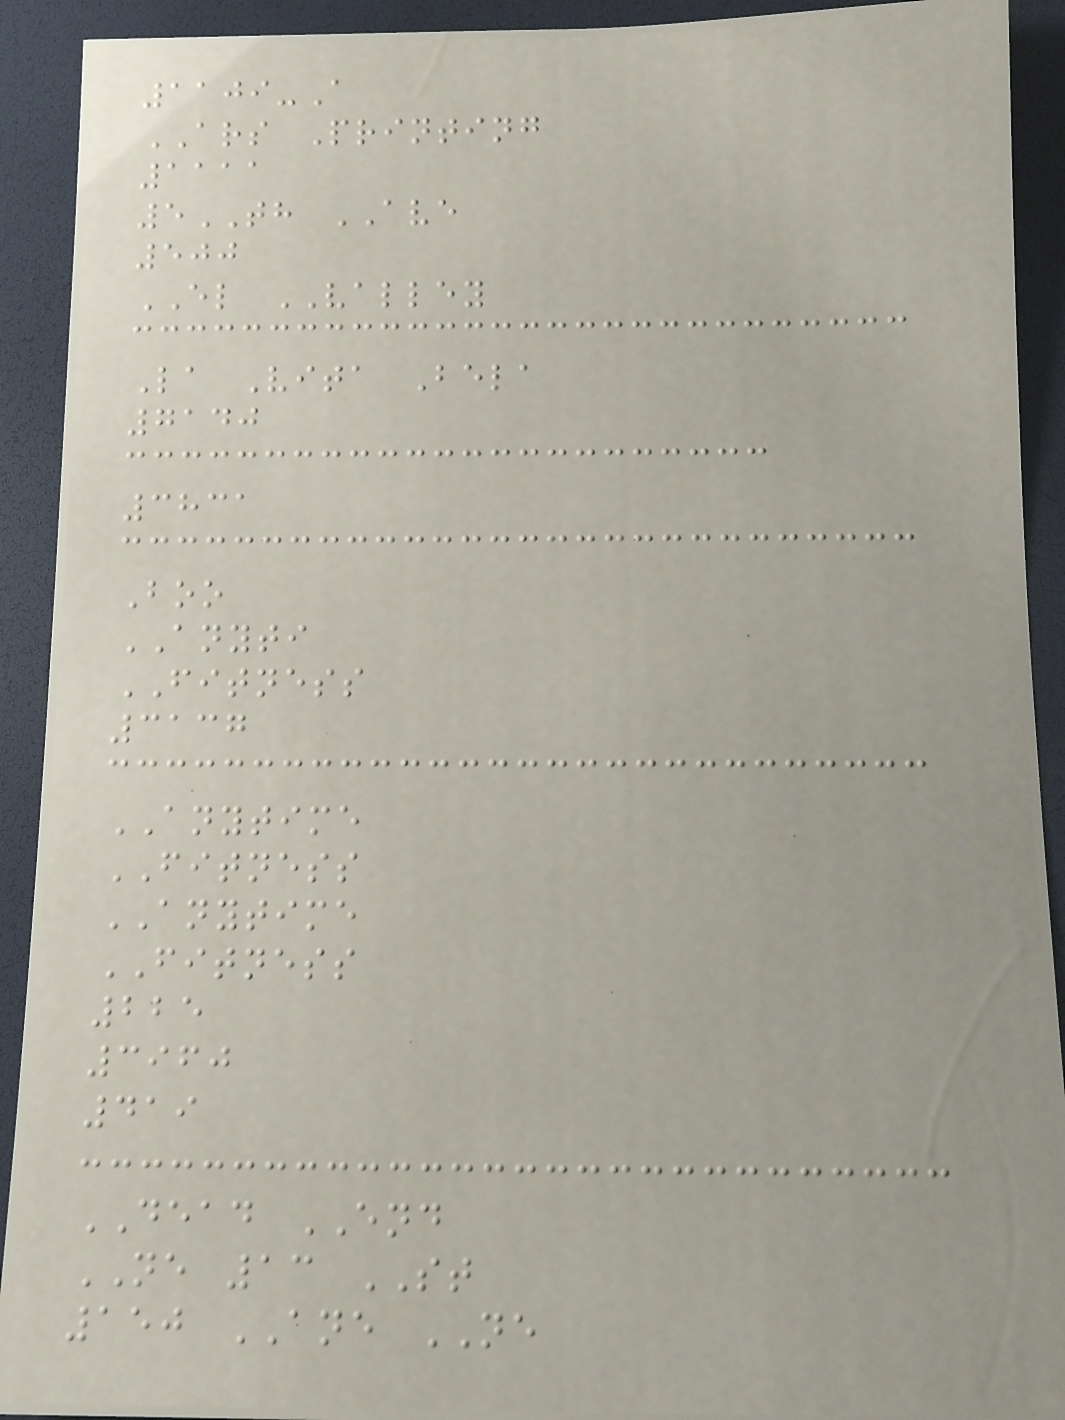1109-A
ARS Printing
1111
5TH AVE
500
EL VALLEY
La Vita Bela
7140
3831
Boo
ANYTI
FITNESS
3137
ANYTIME
FITNESS
ANYTIME
FITNESS
225
3960
419
DEAD END
NE 13 ST
150 ANE NE
